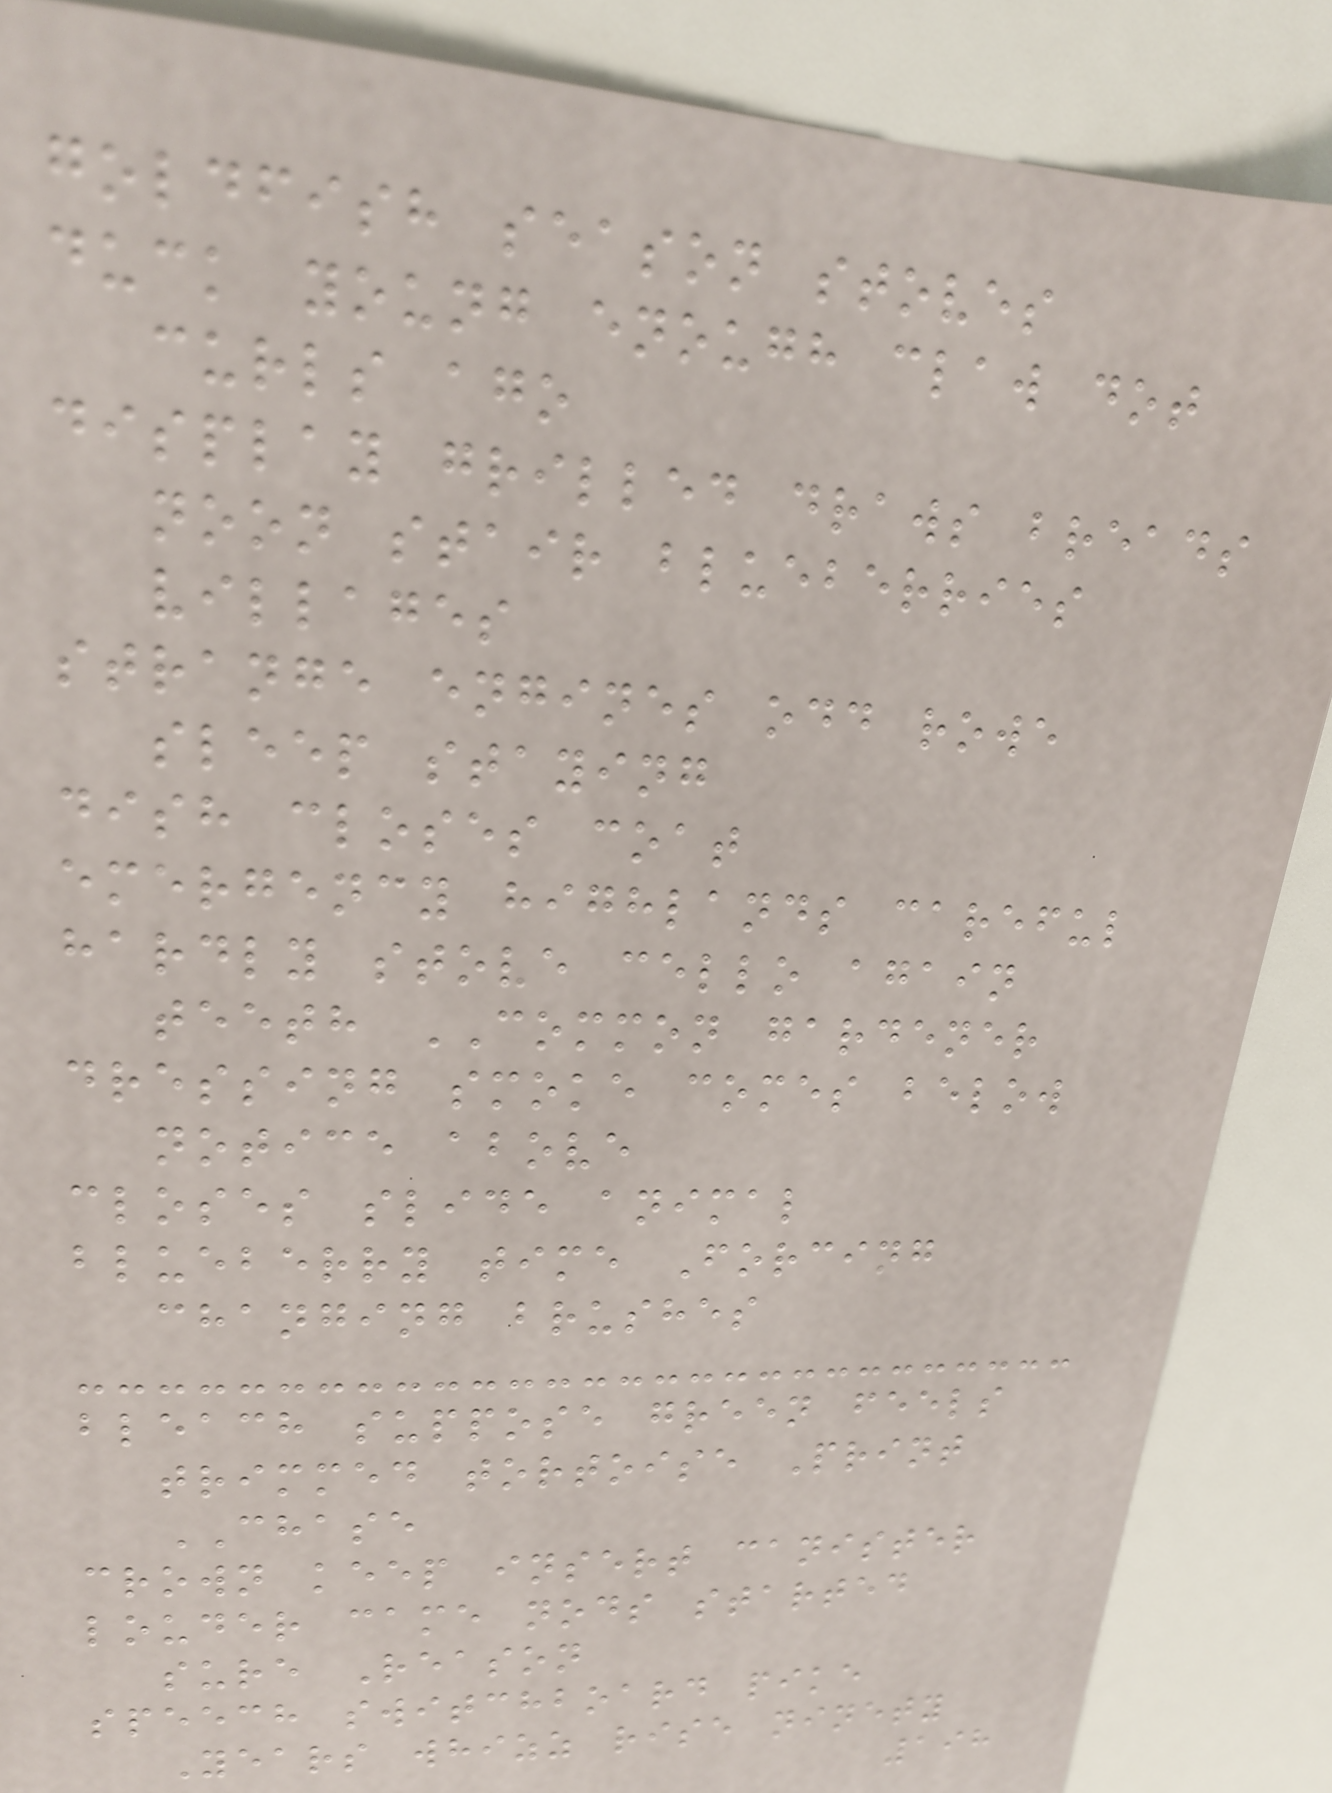goldfish season stoves
duck young enough claw dot
curls ago
display grilled draws breads
noon stair blueberries
villages
strange engines odd rowe
sleep staying
dish closes coat
emergency highlands careful
hardly stove cello again
teeth COMMON gardener
dressing smoke comes below
notice above
closes slide animal
blueberry time Forcing
changing brushes
bleach suppose green feels
trimmed tortoise Print
CHASE
crown keep insert canister
louder came nods started
sure Reason
speech switchboard pike
Years whizz rise ninety
198
